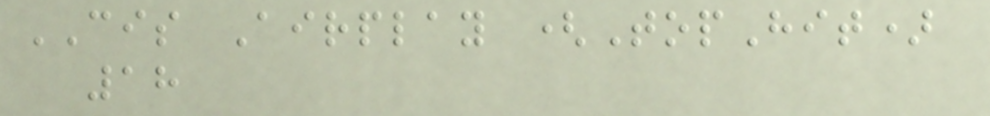CIS Airplay (TopHit)
18
